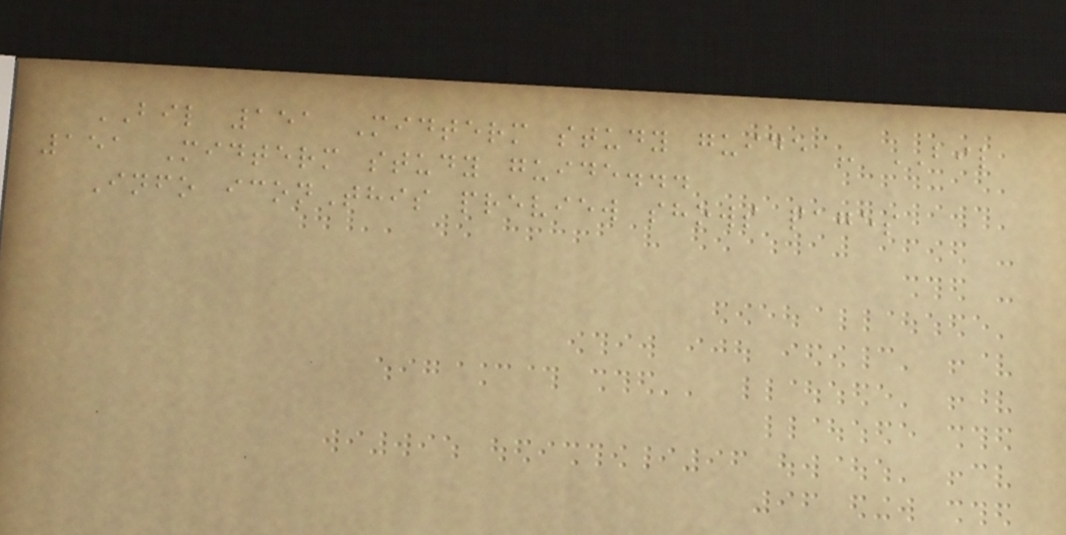BIL 151 Midterm study guide - BIL
151 Midterm study guide...
Info iconThis preview shows pages
